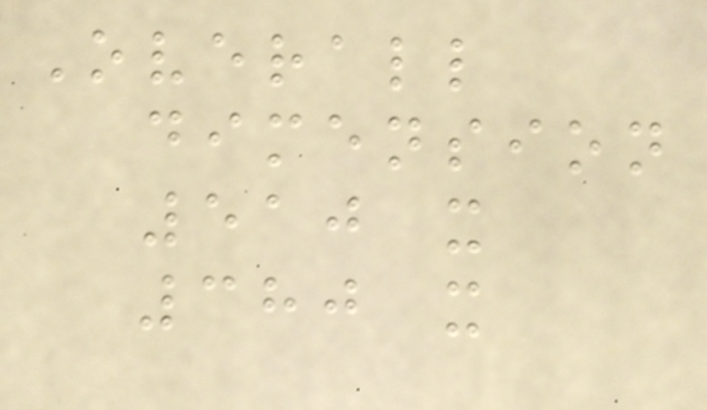Overall
dimension
510 x
380 x
